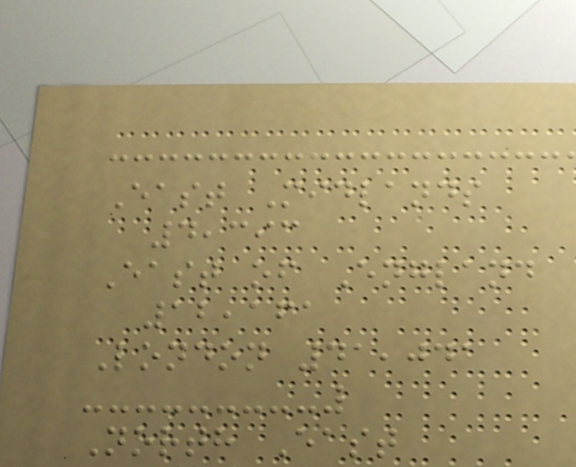East Midlands
4,393
East of England
12,161
London 41,041
North East
